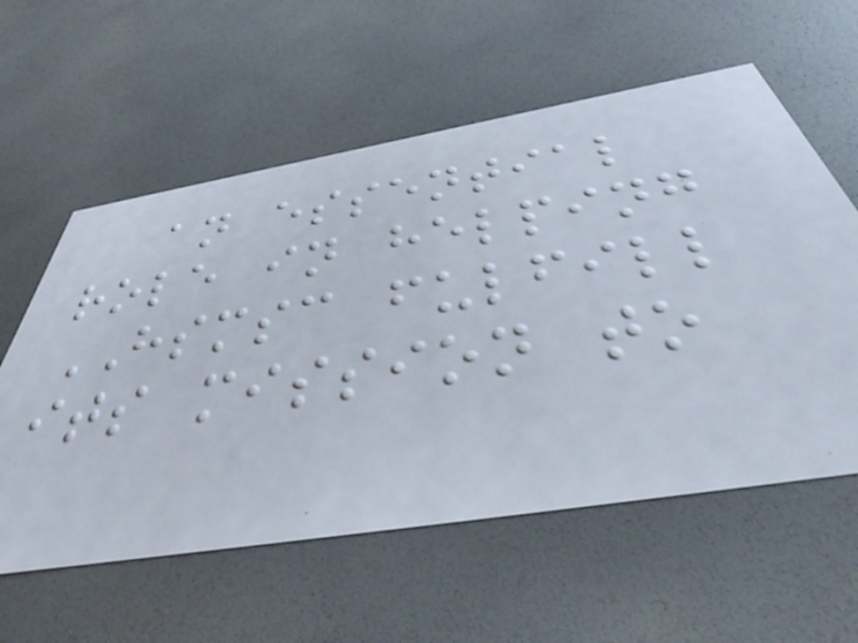an essential
role in helping
HSMSC fulfill
its mission to
